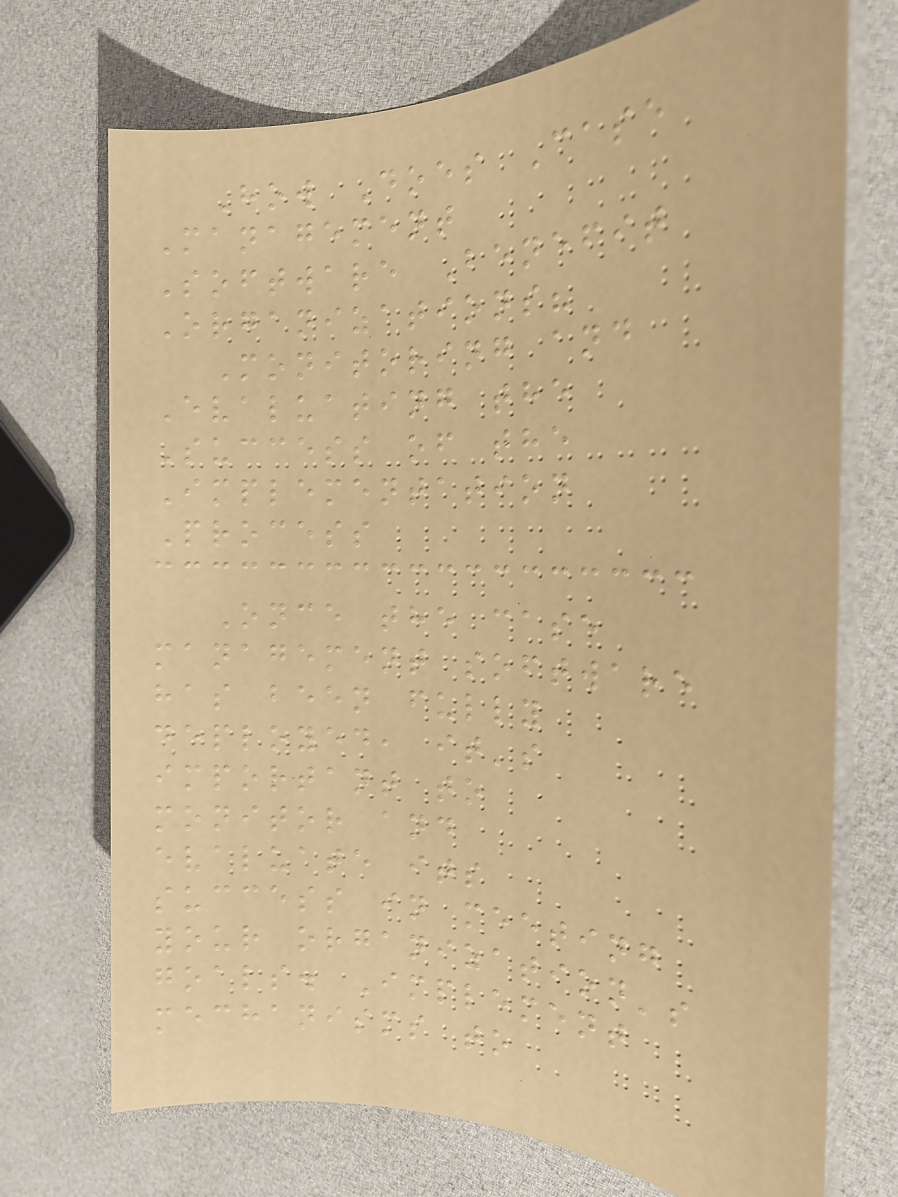How Does Case
Management
Software Benefit
Organizations?
Monitoring and
Evaluating the
Success of the
Implementation
Process
Once the case
management software
has been fully
deployed, it's
important to
monitor and
evaluate its
success in meeting
your organization's
goals. Implement
mechanisms to
